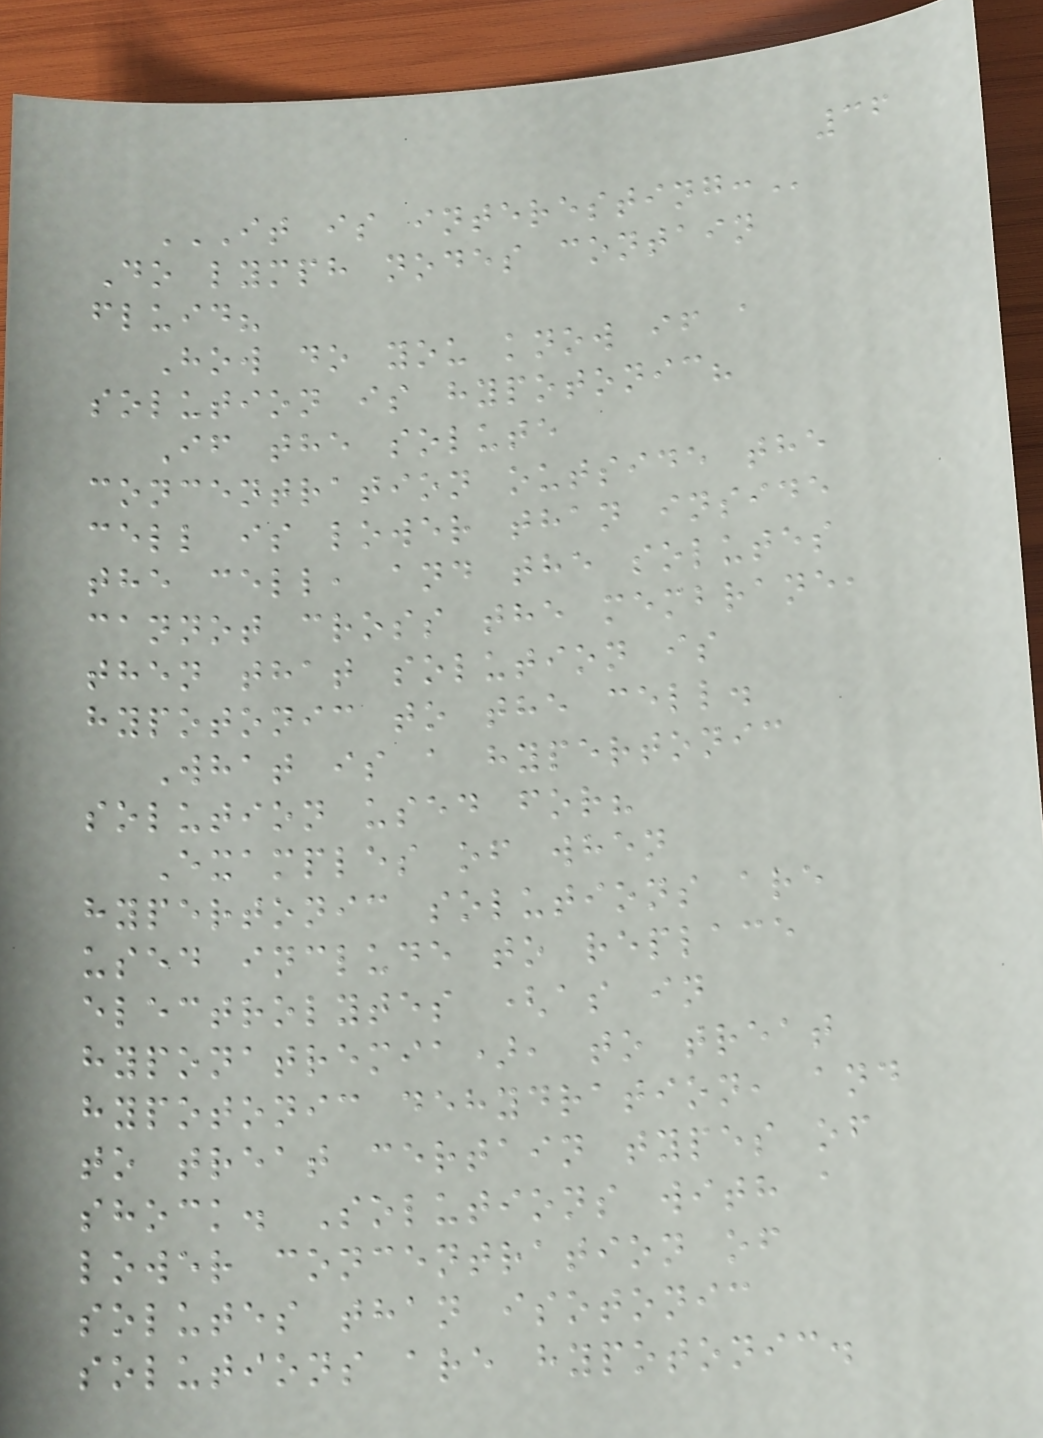36
IT IS INTERESTING:
Do lymph nodes contain
fluid?
How do you know if a
solution is hypotonic?
If the solute
concentration outside the
cell is lower than inside
the cell, and the solutes
cannot cross the membrane,
then that solution is
hypotonic to the cell.
What is a hypertonic
solution used for?
Examples of when
hypertonic solutions are
used include to replace
electrolytes (as in
hyponatremia), to treat
hypotonic dehydration, and
to treat certain types of
shock. Solutions with a
lower concentration of
solutes than isotonic
solutions are hypotonic.
